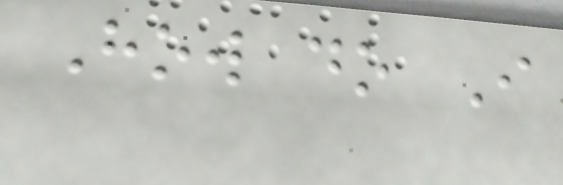How do I
